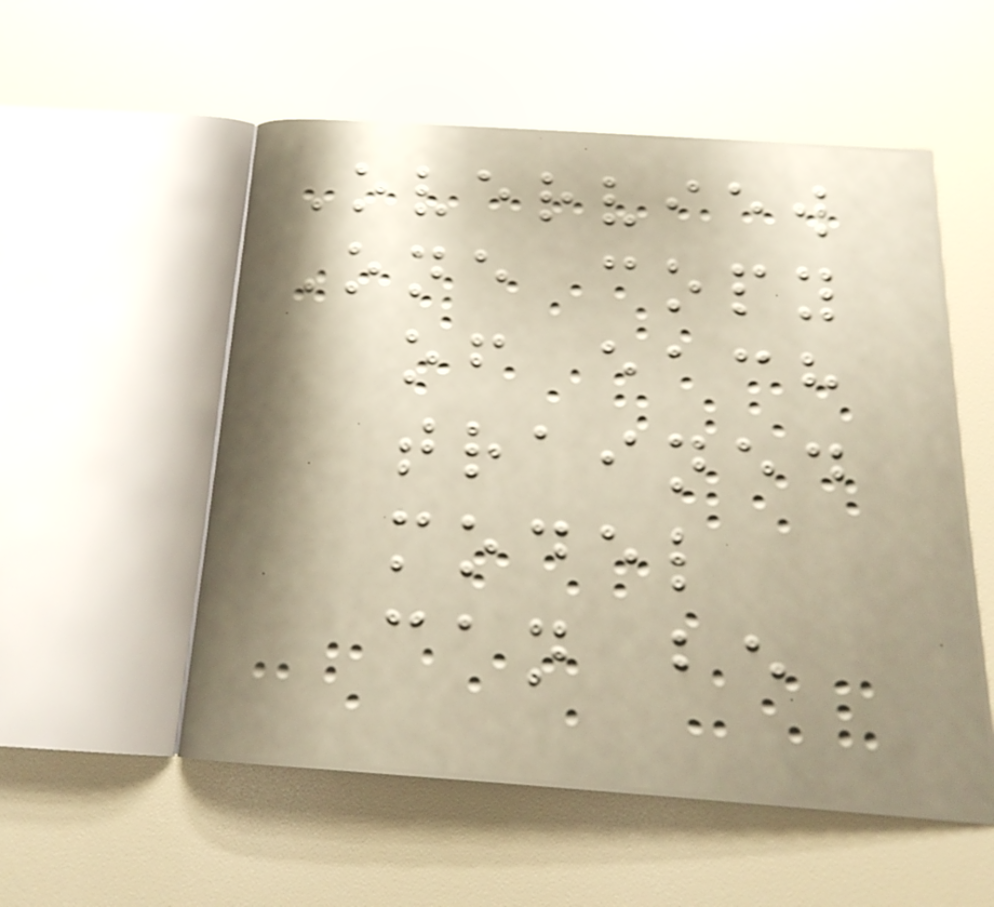Overview
One copy
of each
trained
model
can be
